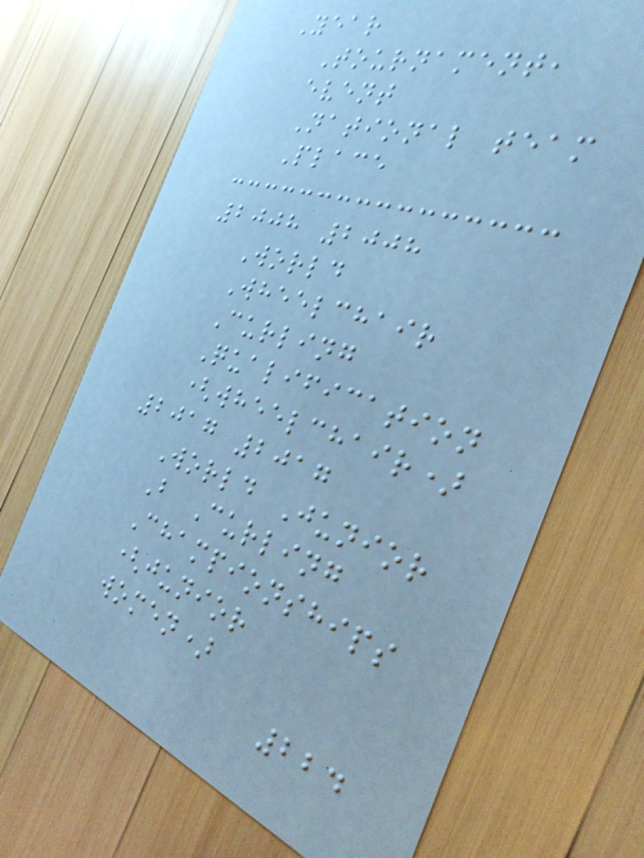Year
Tournament,
event
National team
Place
2008 2008
World
Wheelchair
Curling
Qualification
(wheelchair)
2017 2017
World Junior
B Curling
Championships
(junior
women)
224
